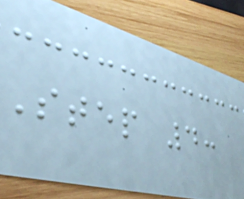Step 4:
